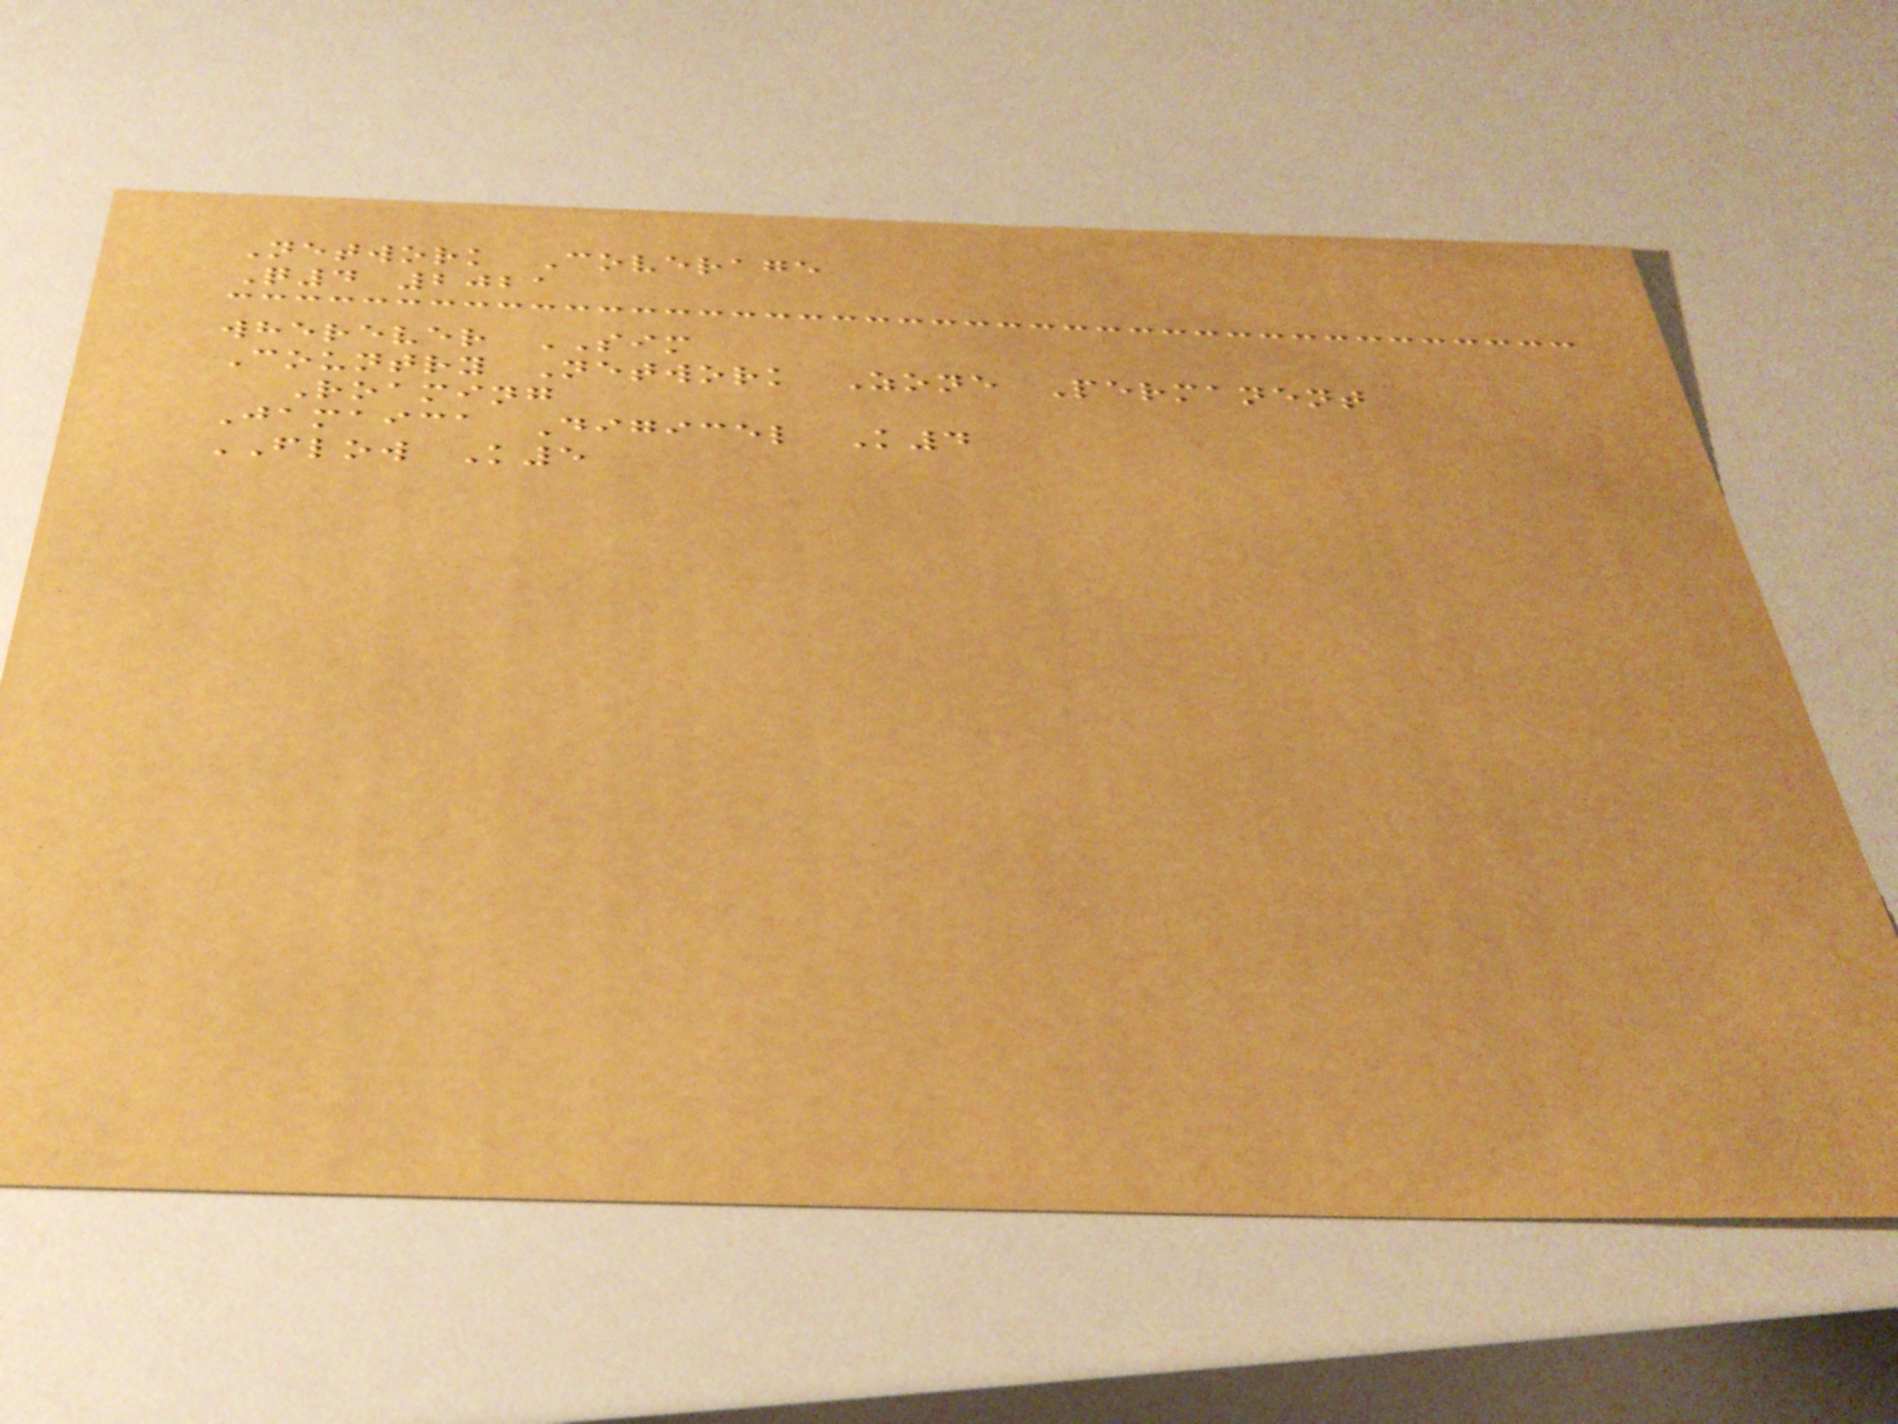Network Coverage
Q4 2021
wherever SIM
Country Network Zone Permanent
Roaming
Jamaica Digicel K4
FLOW K5
